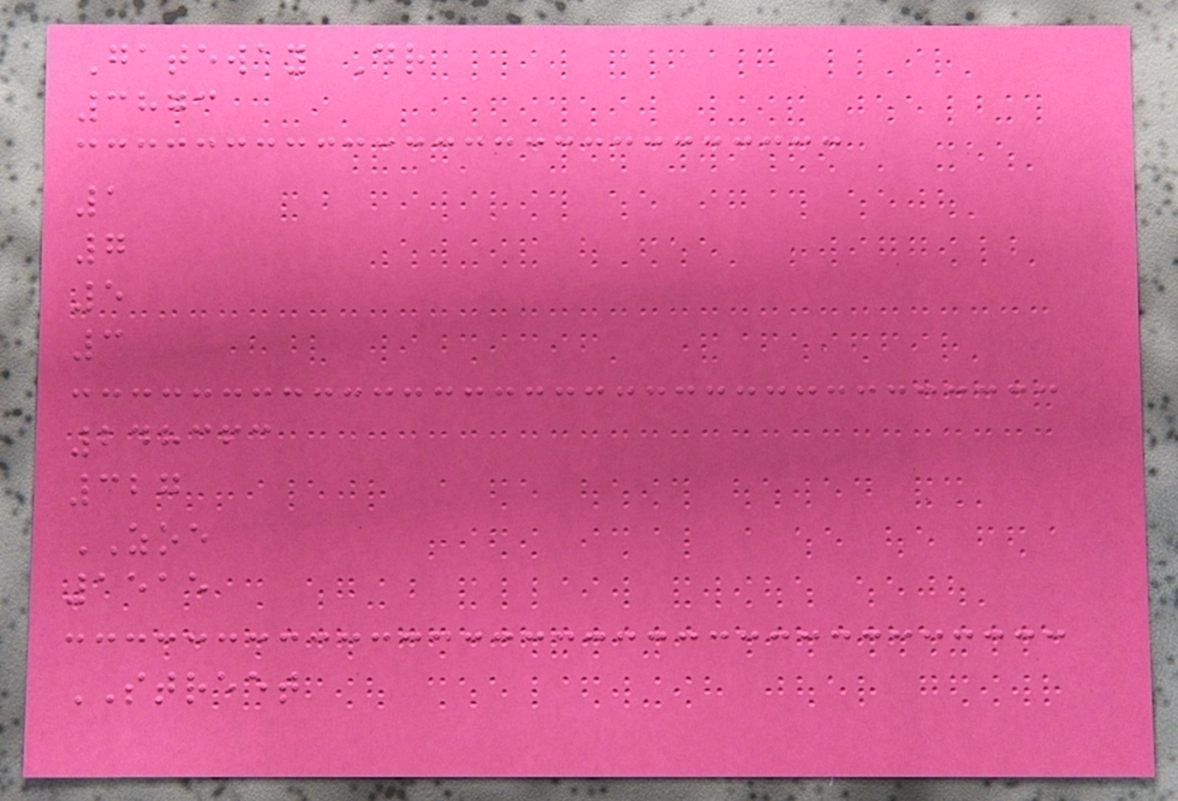Gateway Dr
3873
1
7
5
3
248363
327
ZOE
1515
STREET
